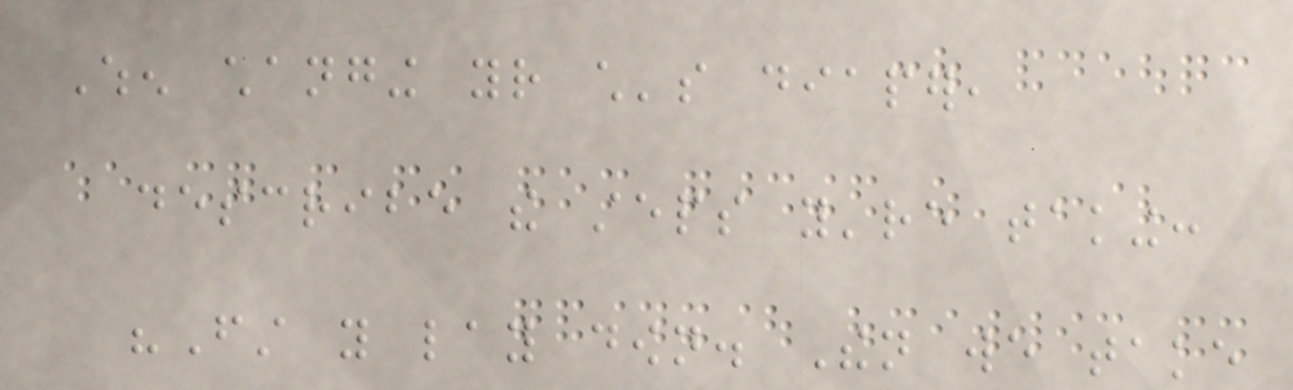When changing your child's diaper,
describe the steps you're taking:
"First you lay down. Then we take
